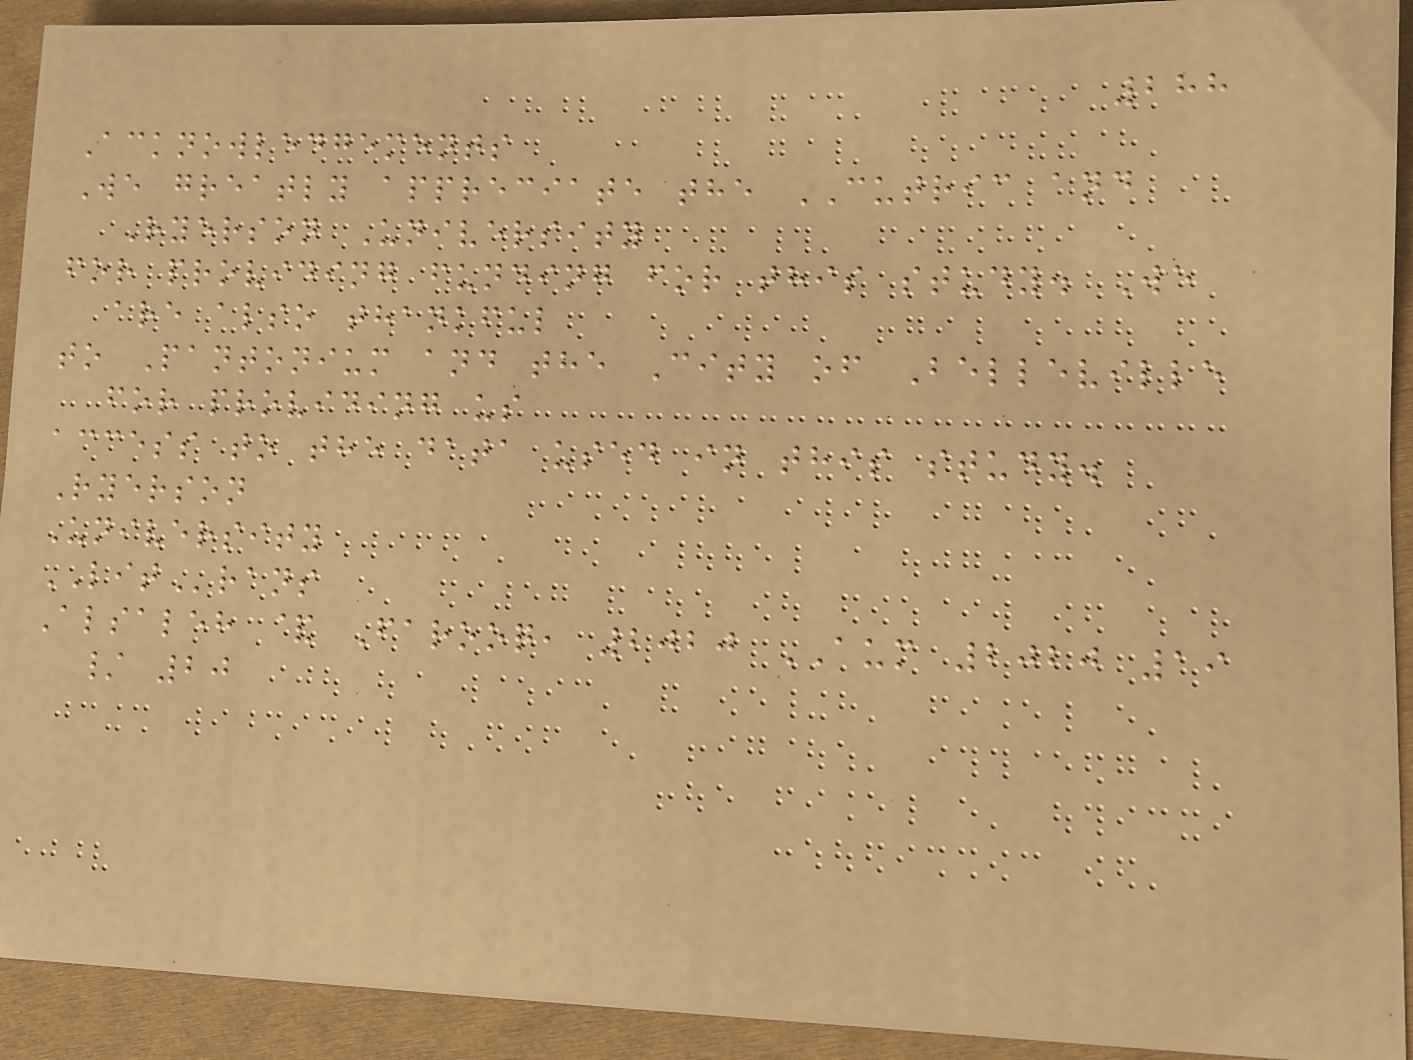288
Acknowledgements
We greatly appreciate the CUTRIC and
Ryerson University
for providing funding for this study. We
are also thankful
to Pantonium and the City of Belleville
for providing us
access to the data used in this study.
Ryerson
University
LITrans
Alsaleh & Farooq, 2020 AUM 2020 19
/ 20
